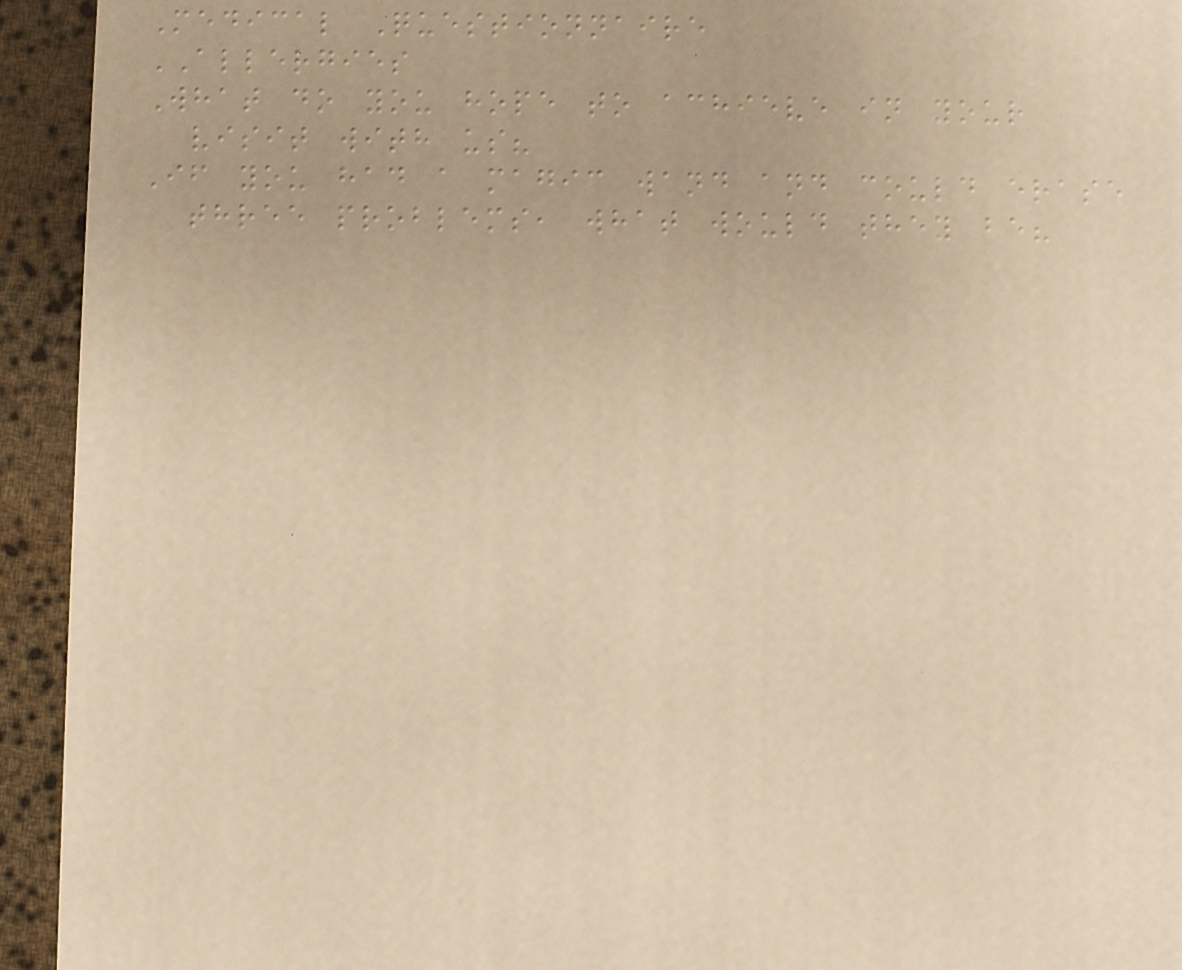Medical Questionnaire
ALLERGIES
What do you hope to achieve in your
visit with us?
If you had a magic wand and could erase
three problems, what would they be?
